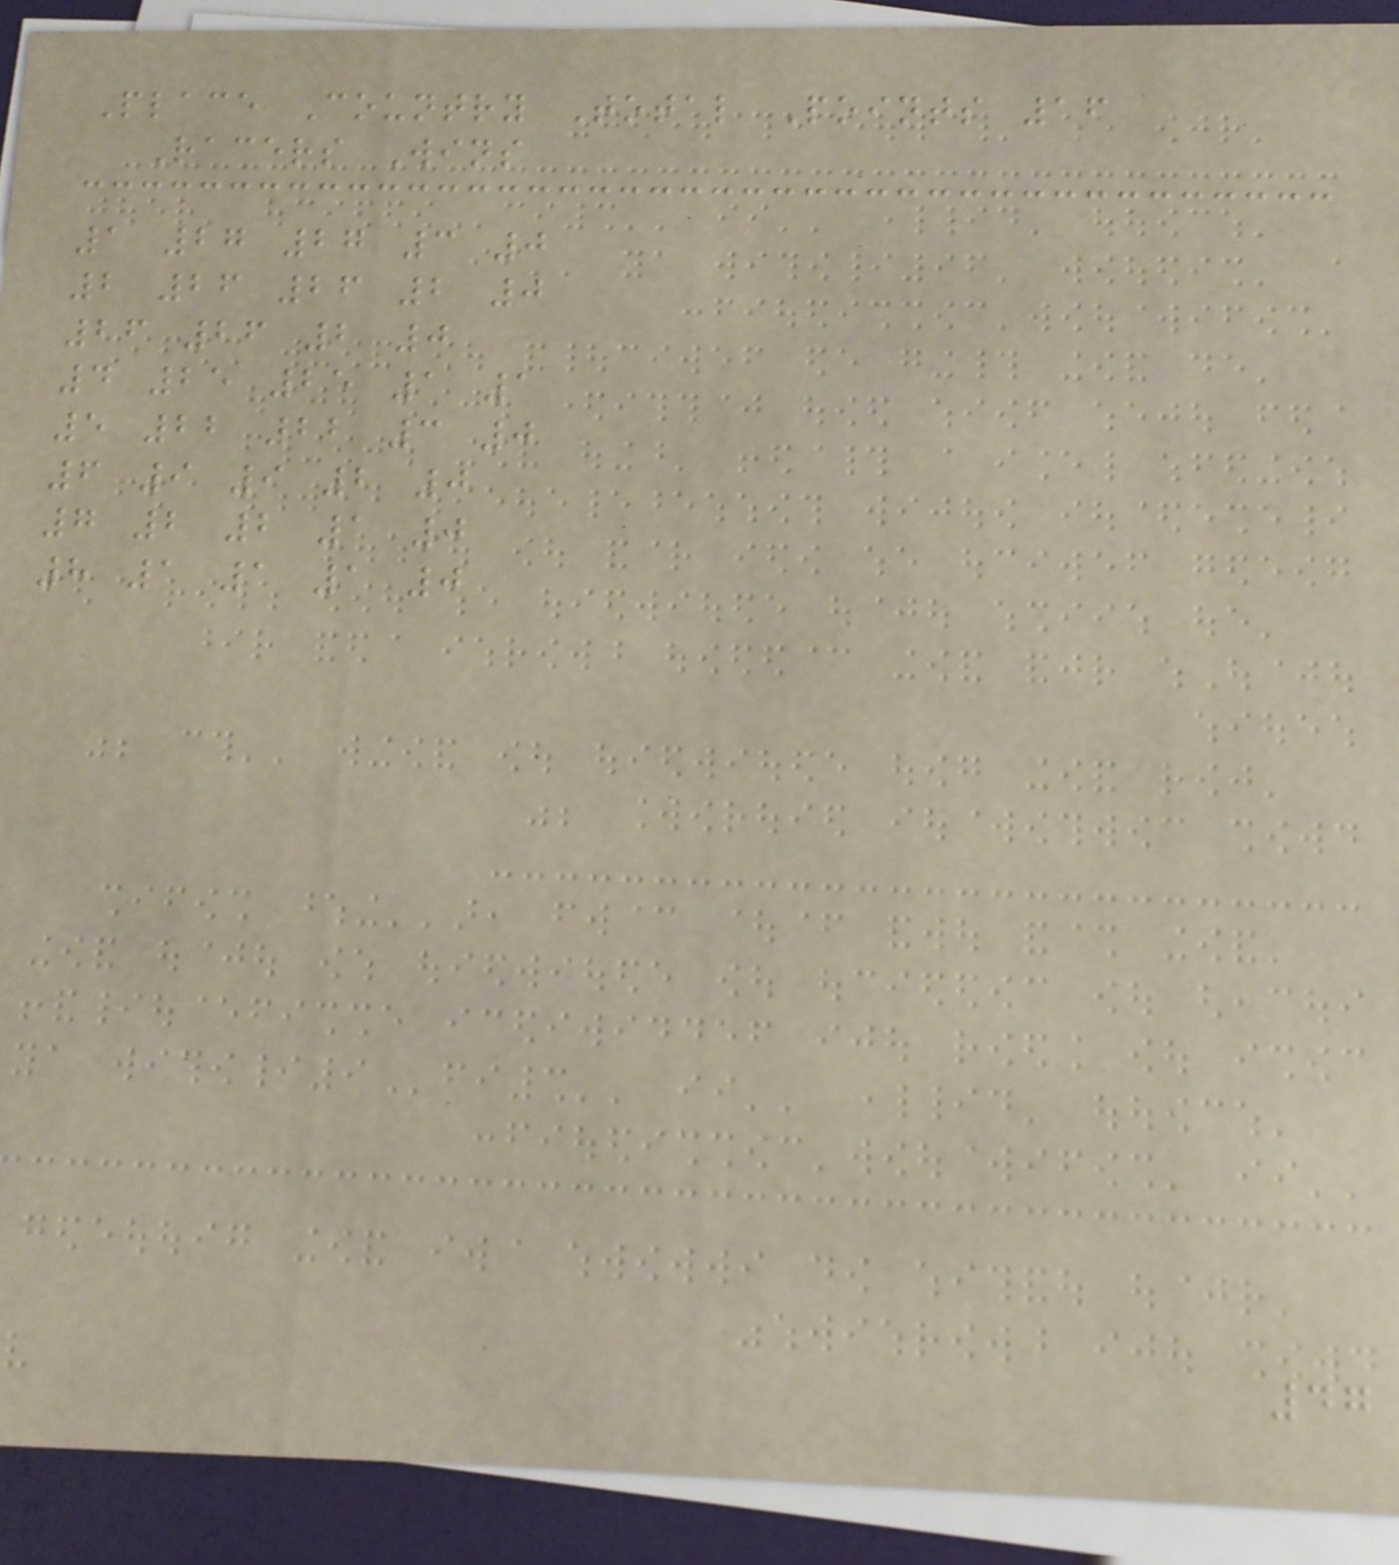Place Country Total Points 16
Racers Wins
1 27 27 3 0
2 26 26 2 0
26 26 2 0
4 25 25 1 1
5 22 22 3 0
6 9 9 2 0
7 2 2 1 0
8 1 1 1 0
47
